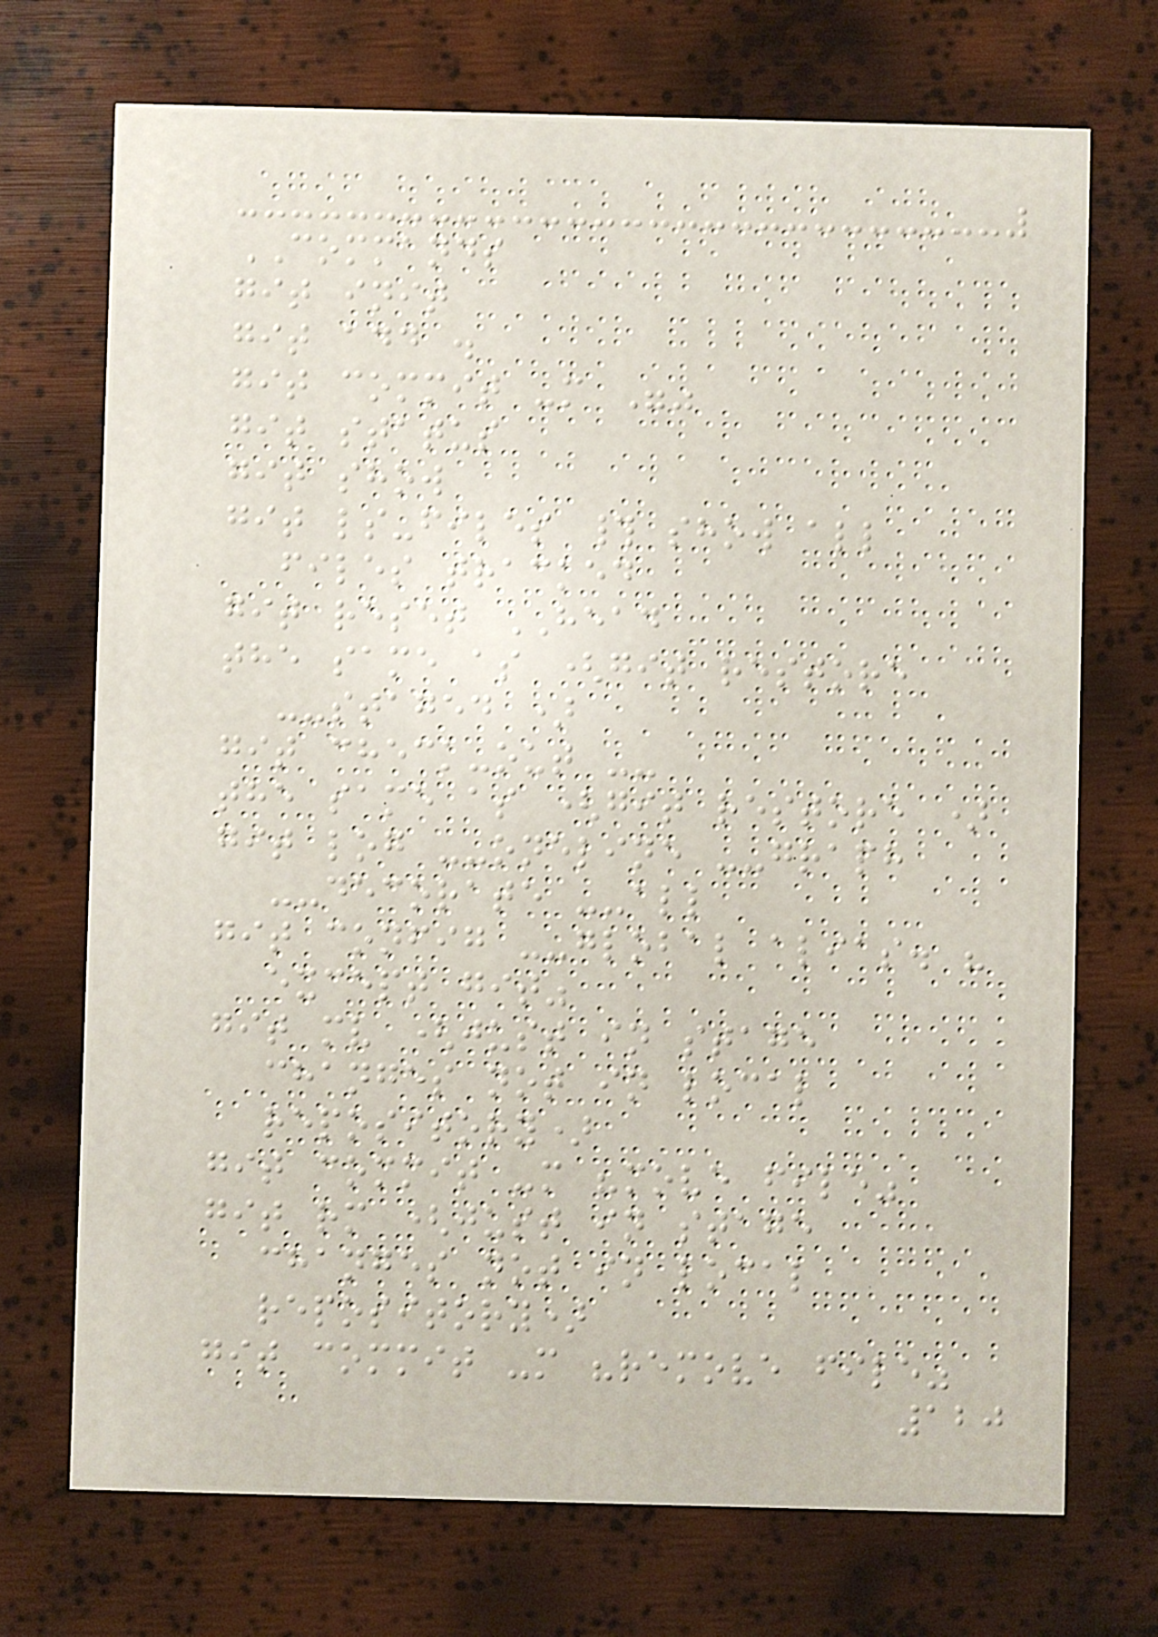COMMANDS
git init
git add .
git commit -m ""
git status
git show
git ls-files # show all
files tracked
git reset HEAD
the same as (git restore
--staged )
git check-out --
the same as (git restore )
git log --oneline --graph
--decorate --all
git config --global alias. "
except git"
git mv (just in stage
changes not in local
repository)
git commit -m "move file"
git rm (just in stage
changes not in local
repository)
git commit -m "remove file"
120
